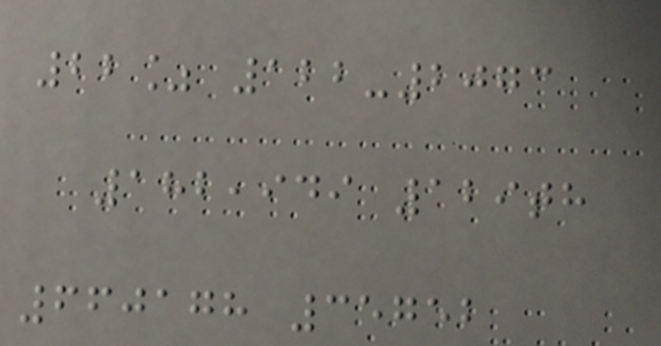22% 122-2073
182,949 129th
660178 35752
